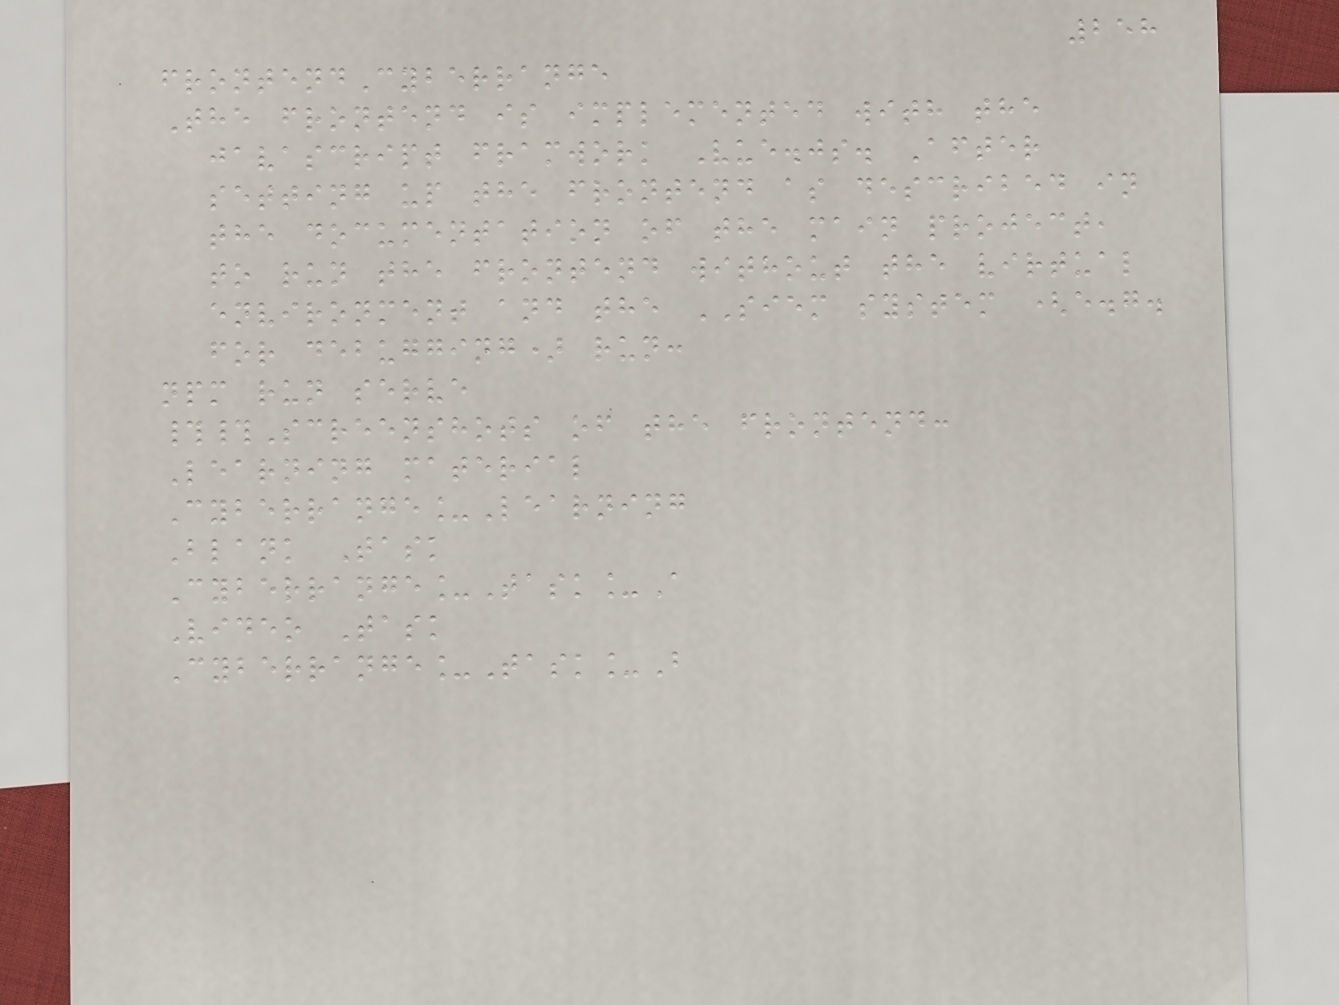258
frontendCyberrange
The frontend is implemented with the
javascript framwork Vue.js. After
setting up the frontend as described in
the documentation of the main project,
to run the frontend without the virtual
environment and the SIEM system (e.g.
for debugging) run:
npm run serve
##Screenshots of the frontend:
Learning material
Cyberrange_Learning
Blank Task
Cyberrange_Task_A
Video Task
Cyberrange_Task_B
